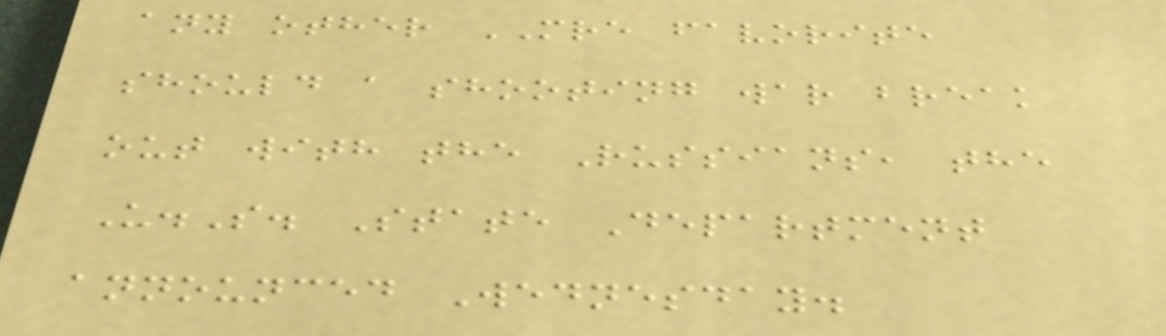any other MRE favorite
should a shooting war break
out with the Russians, the
U.S. State Department
announced Wednesday.
